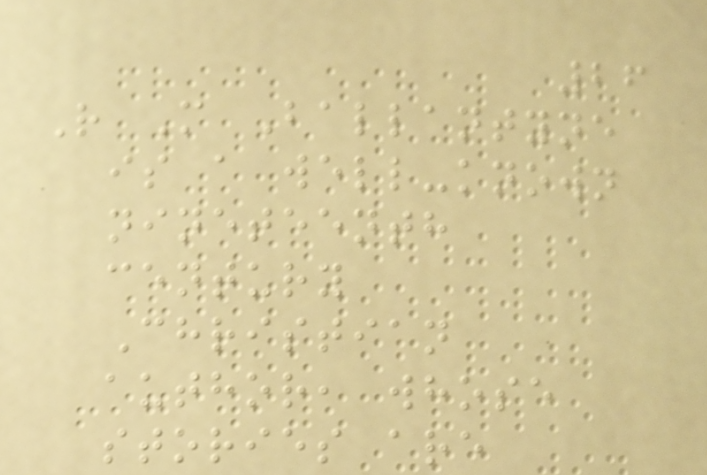26
R M Ballantyne
is a well-known
nineteenth
century
Christian
author, whose
stories are
